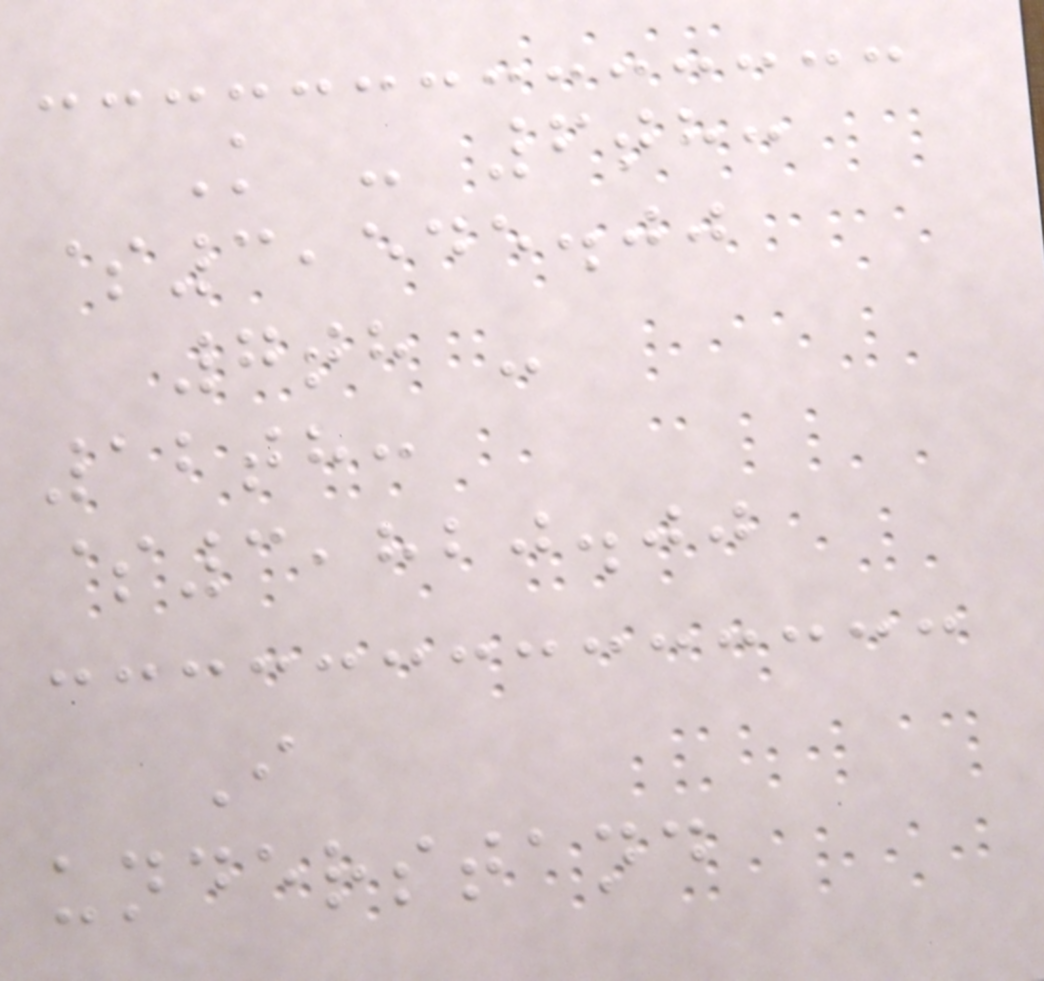K - 6th:
$3,545.00
7th -
12th:
$3,820.00
I
understand
